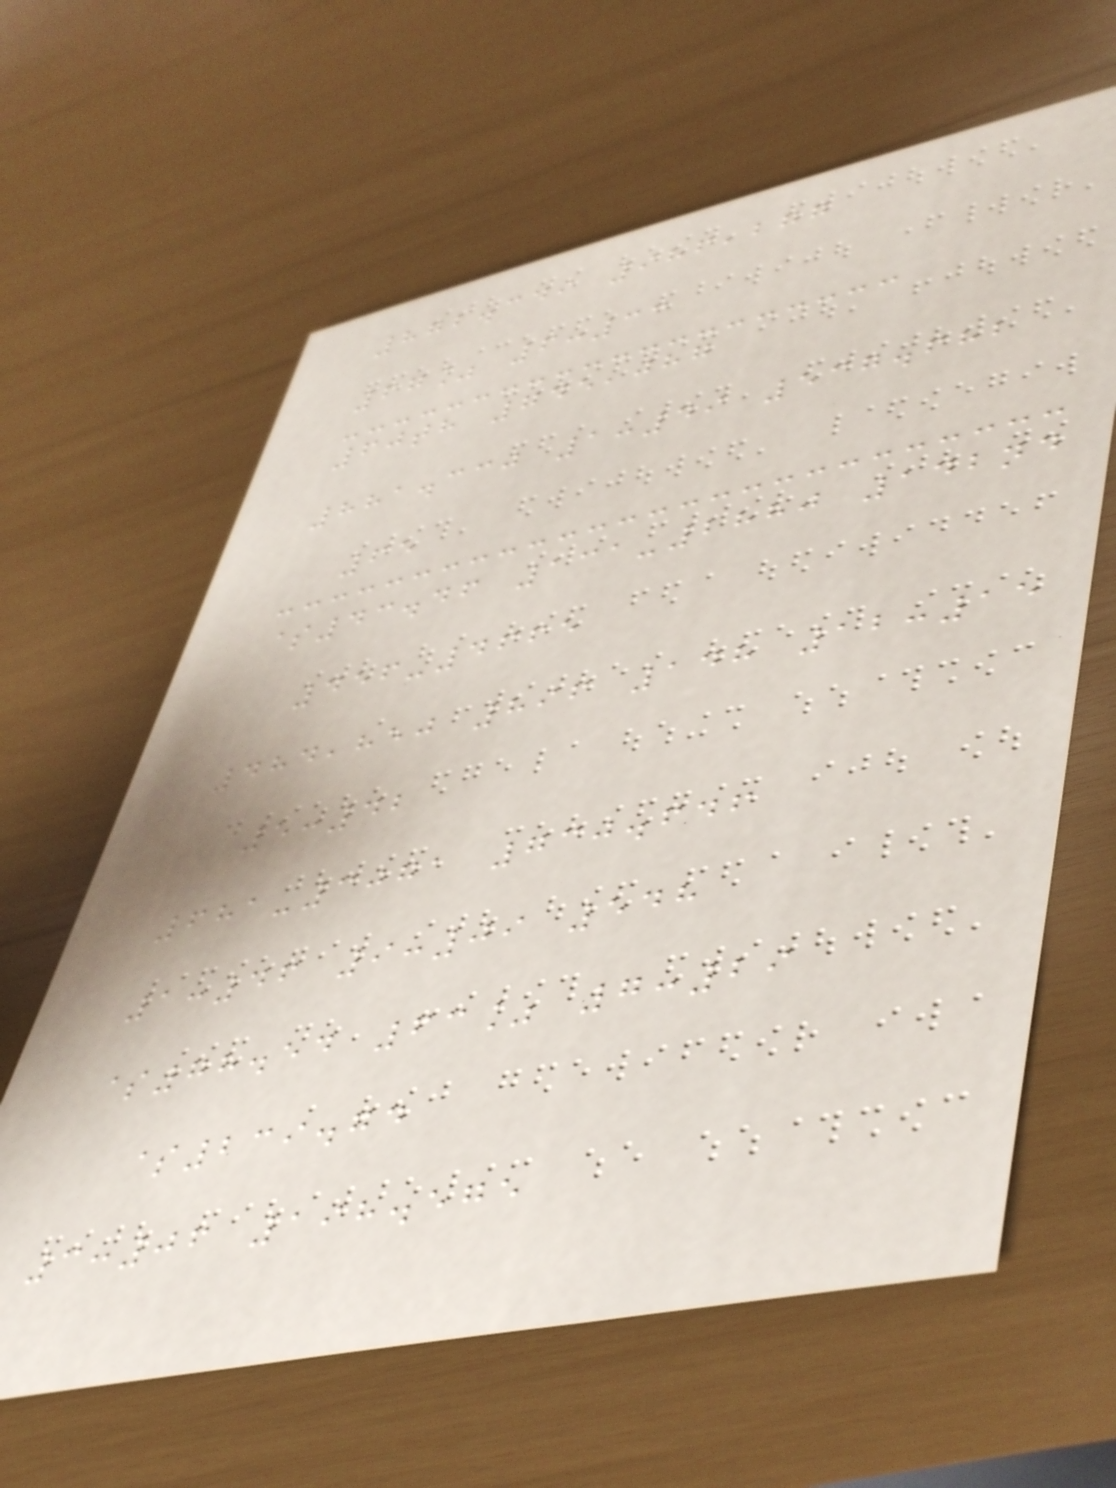872.349 986,277
67% 6:33
60th 745,087
881.330 1:49 537.682
65
$43.46 131-2880 142nd
456-4665
484,850 896 148 12:15
5:42
681-3071 730.646
1:46 9:09 548
$78.54 63% 7:29
$239.74
3:06 198.575
